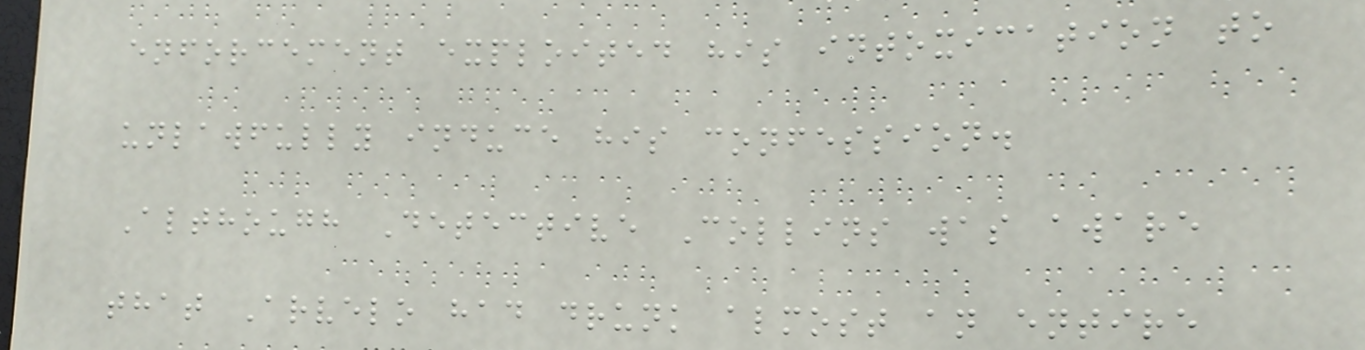enforcement exploited his intoxication to
unlawfully induce his confession.
Although Detective Collins was aware
that Arvelo had drunk almost an entire
